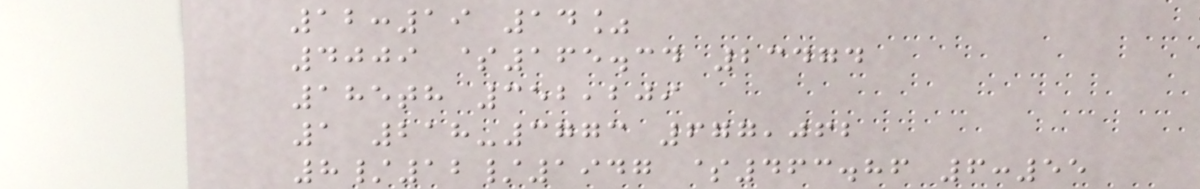12:19 14%
4009 $165.34 23474
185th 352,209
1 218-3773 677,062
8/12/1947 $463.86 6:55
